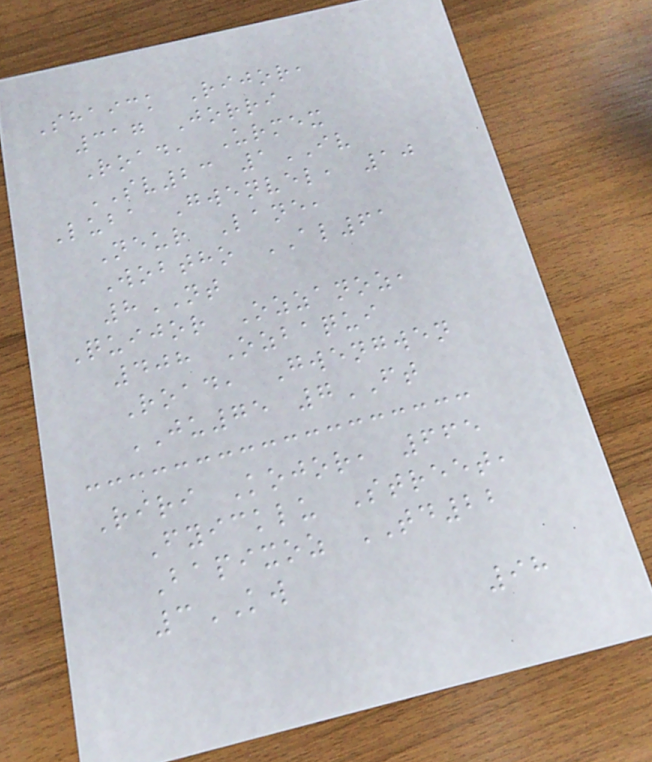Shaick Rijor,
317 Jorri
Road, Urmex
SV23 1IV
Luba Gwenvel, 10
Neur Lane,
Wobtho AL61
8NT
Quijor Ozzanoz,
408 Ozbaqui
Road, Gwengwen
JU75 7FT
Riri Kojor, 665
Fyicklu Street,
Bapixoz TD22
3KW
98
